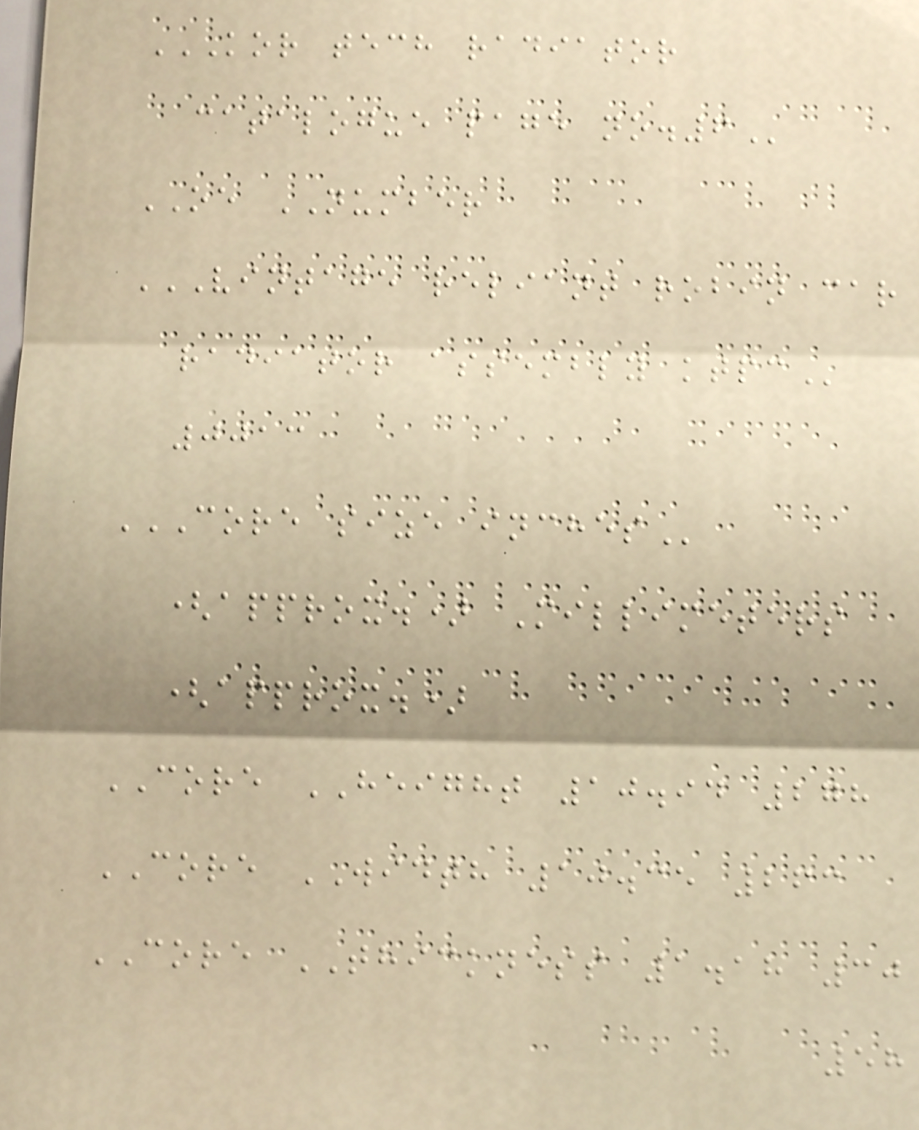KOR TECH RADIATOR
CATALOGUE PAGE NO.6
OE NUMBER
VINTAGE RELIANT ROBIN CAR
RADIATOR ASSEMBLY KTPC
0013
CORE SIZE INCHES
(approx.) Millimeters
(approx.)
CORE HEIGHT 10.94 278
CORE WIDTH 10.35 263
CORE THICKNESS 1.18 30
58
